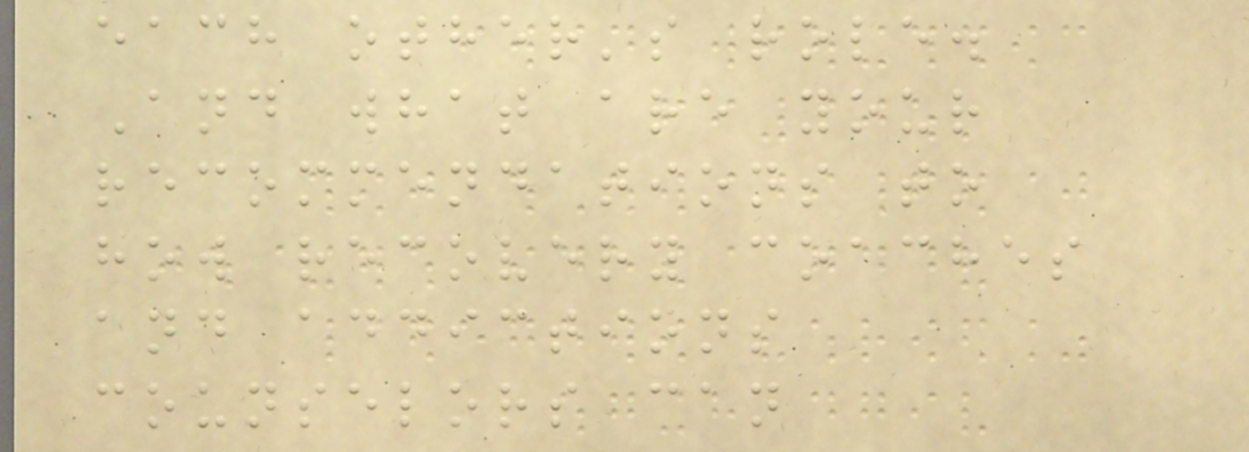each other's role.
And what are your
recommendations to
how recovery coaches
and addictions
counselors can
